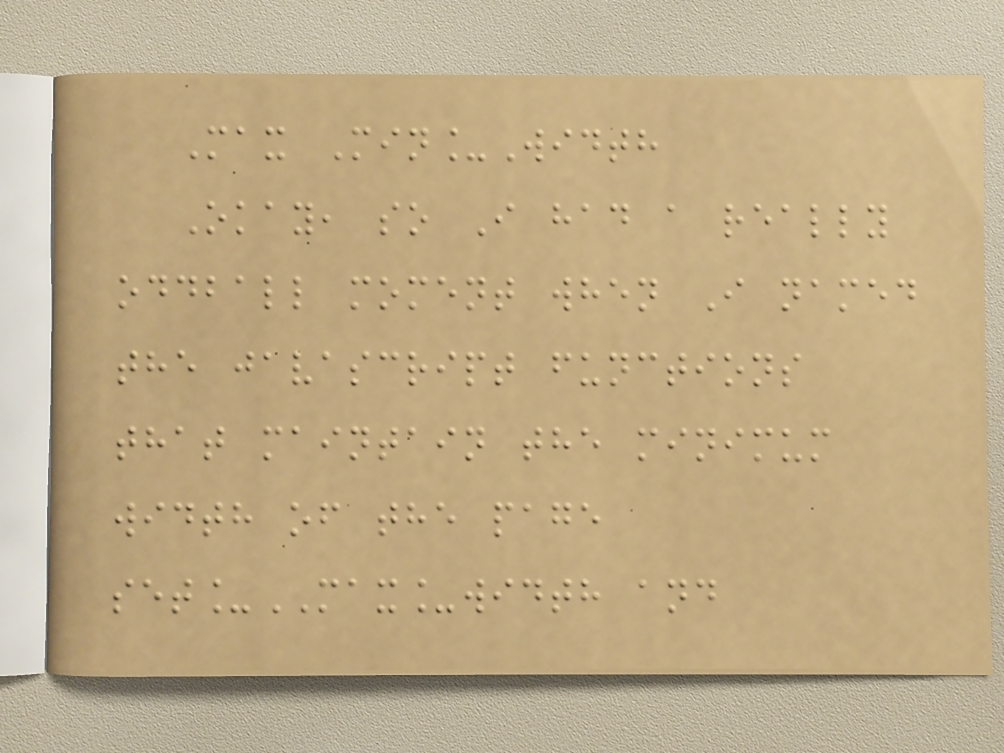Max Min_Width
Okay, so I had a really
oddball moment when I named
the javascript functions
that maintain the minimum
width of the page
set_MAX_width and
